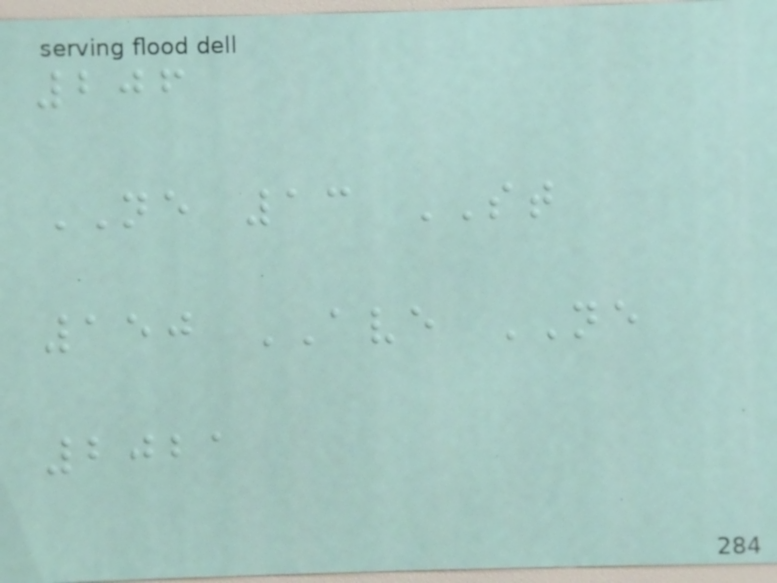206
NE 13 ST
150 AVE NE
2021
